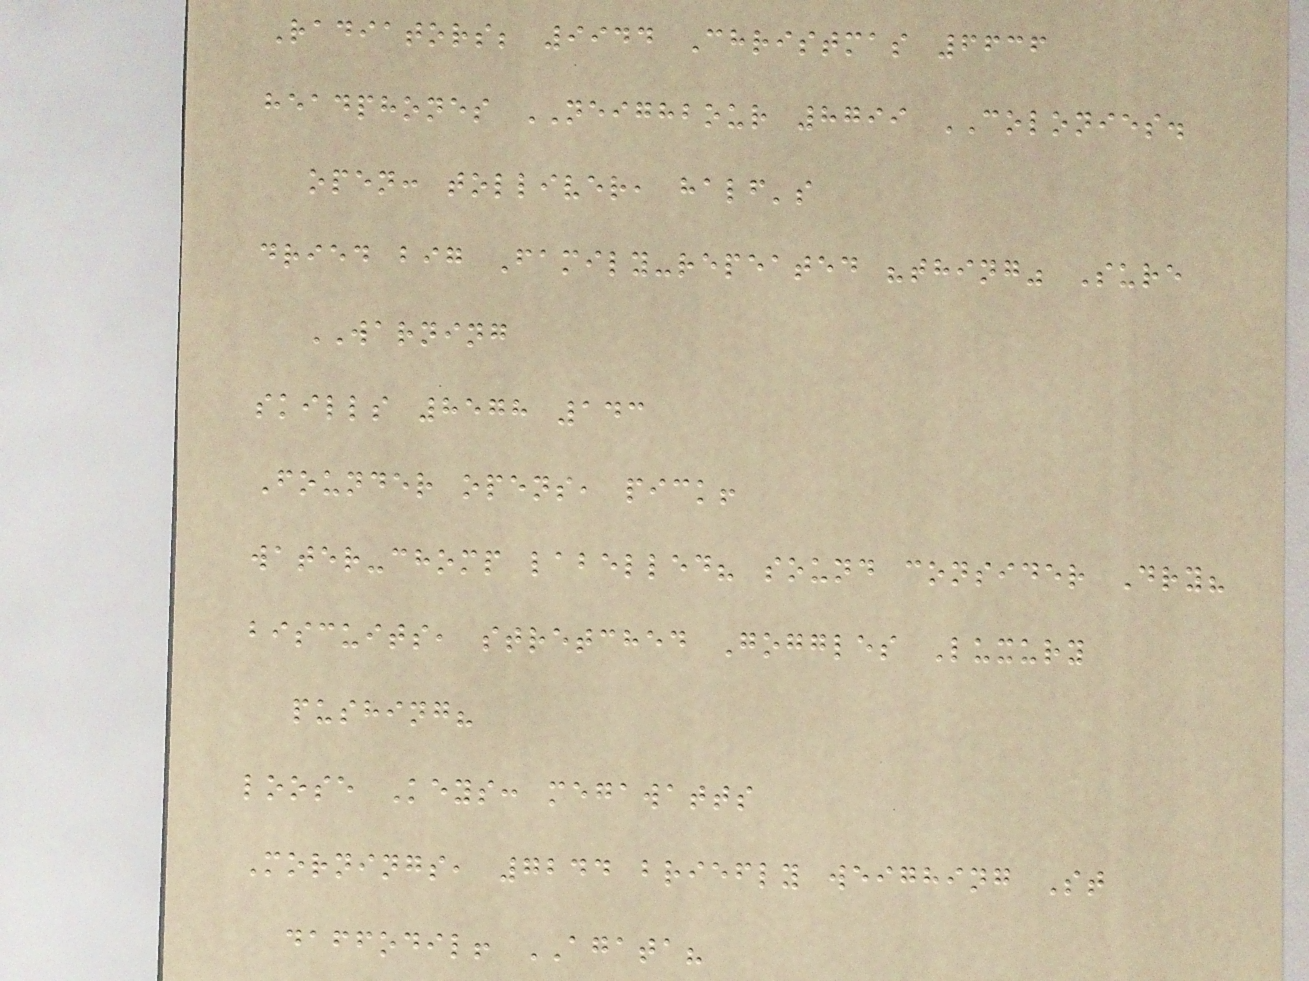Radiators; 9944 Christmas 6636
headphones NEIGHBOUR 8799 COLONIES.
open: tolliver, half's
dried big Family-repeated "thing" Sure
WARNING
skills 8578 143
Founder opens, pick!
water-chomp labelled? sound consider Dry?
biscuits, stretched Goggles Luxury
pushing?
loose Keys: megawatts
Mornings, 7244 briefly weighing St
daffodil! AGATA?
